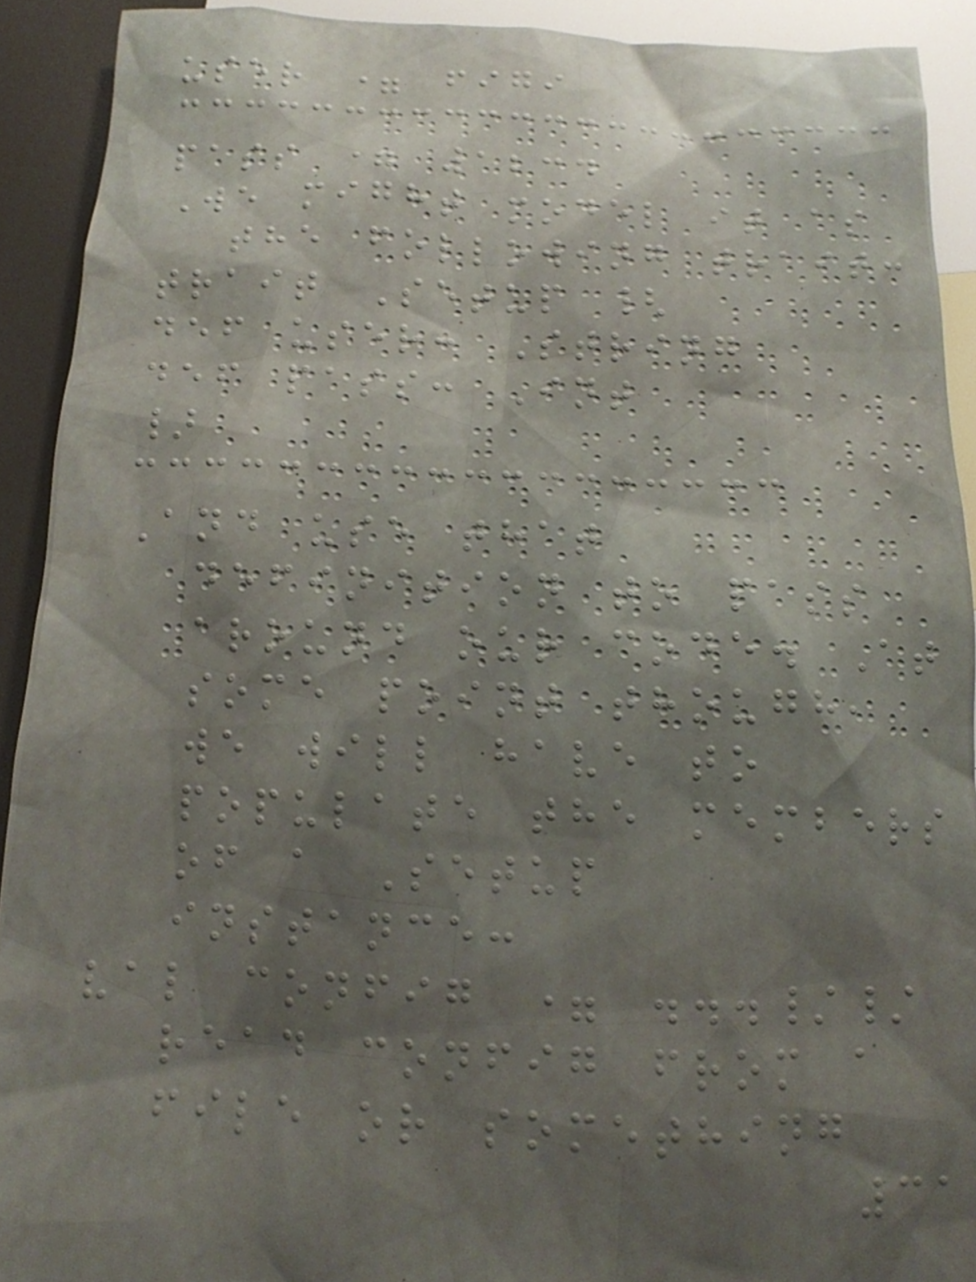user = figi
pass = 1234
We might model it as
the following trait:
trait Setup {
def user: String
def pass: Int
}
And use that
definition to pass
around our code. At
some point though,
we will have to
populate the members
of a Setup
instance:
val config = ...//
read config from a
file or something
31
